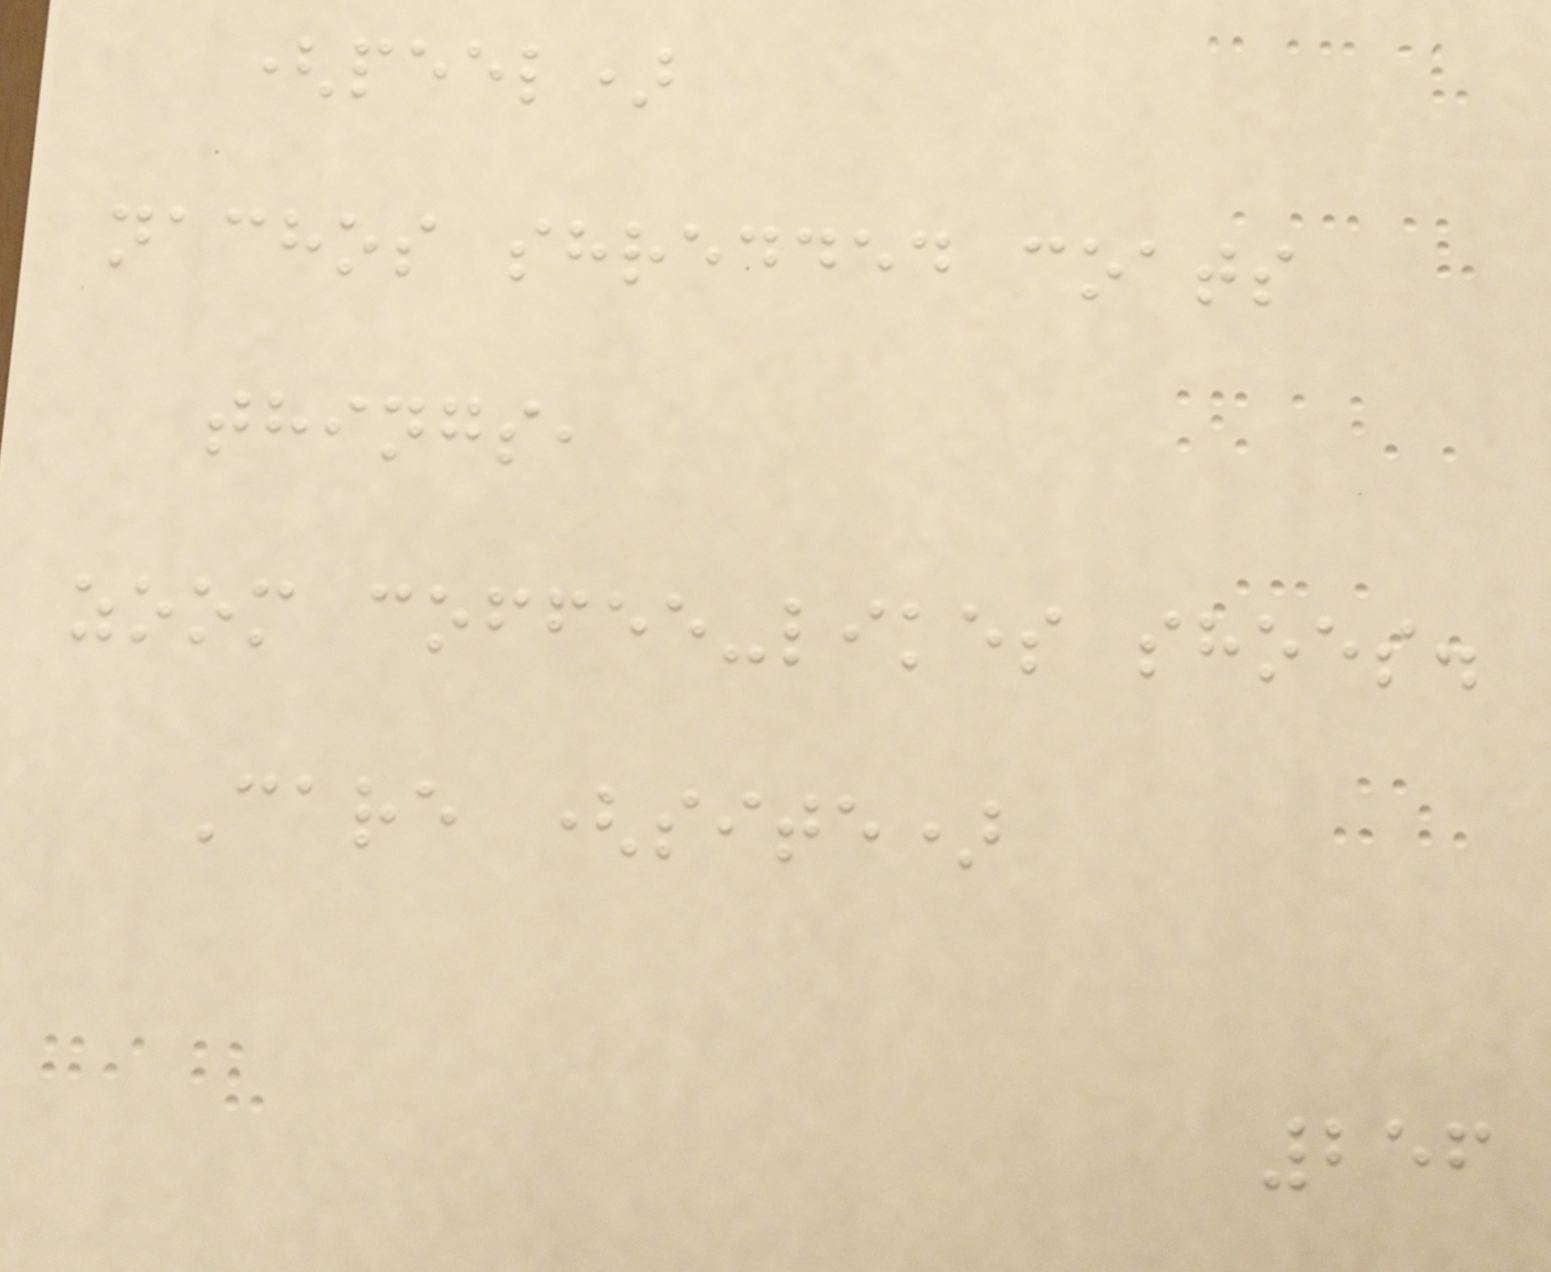(peel)
nachos shredded coats
things,
zoom coffee-likes shoes.
Care (site)
256
